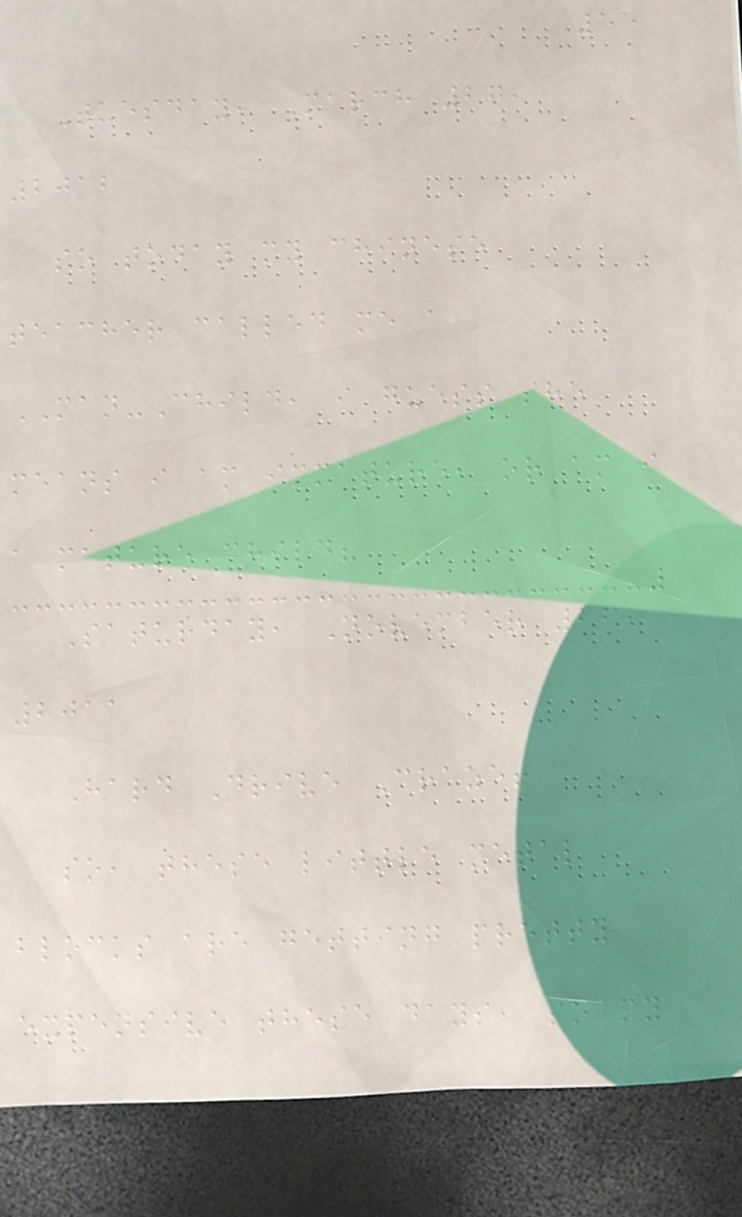55
Tuesday, March 27,
2012
so today my chinese
teacher called me a
MAN-Child, i guess she
means i am immature, or am i
a mature child?
Saturday, November 26,
2011
Hard Drive Craze!
so, these little metal
blocks are getting pretty
expensive these days, so my
